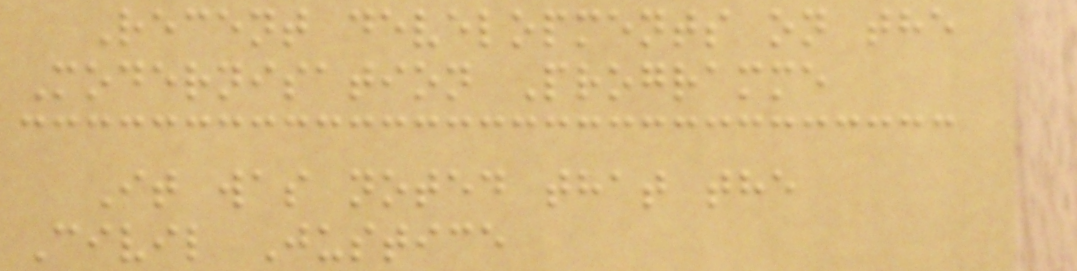Recent developments on the
Modernisation Programme
It was noted that the
Civil Justice
